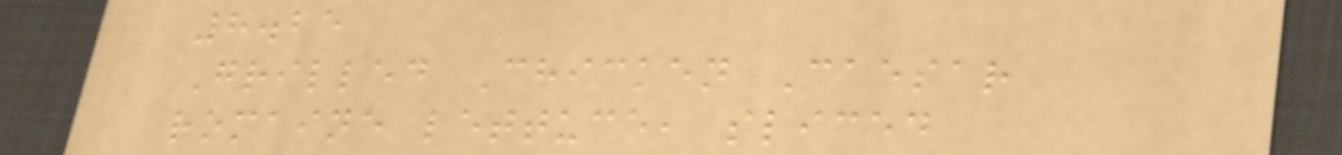8.25
Grilled Chicken Caesar
romaine lettuce, sliced
